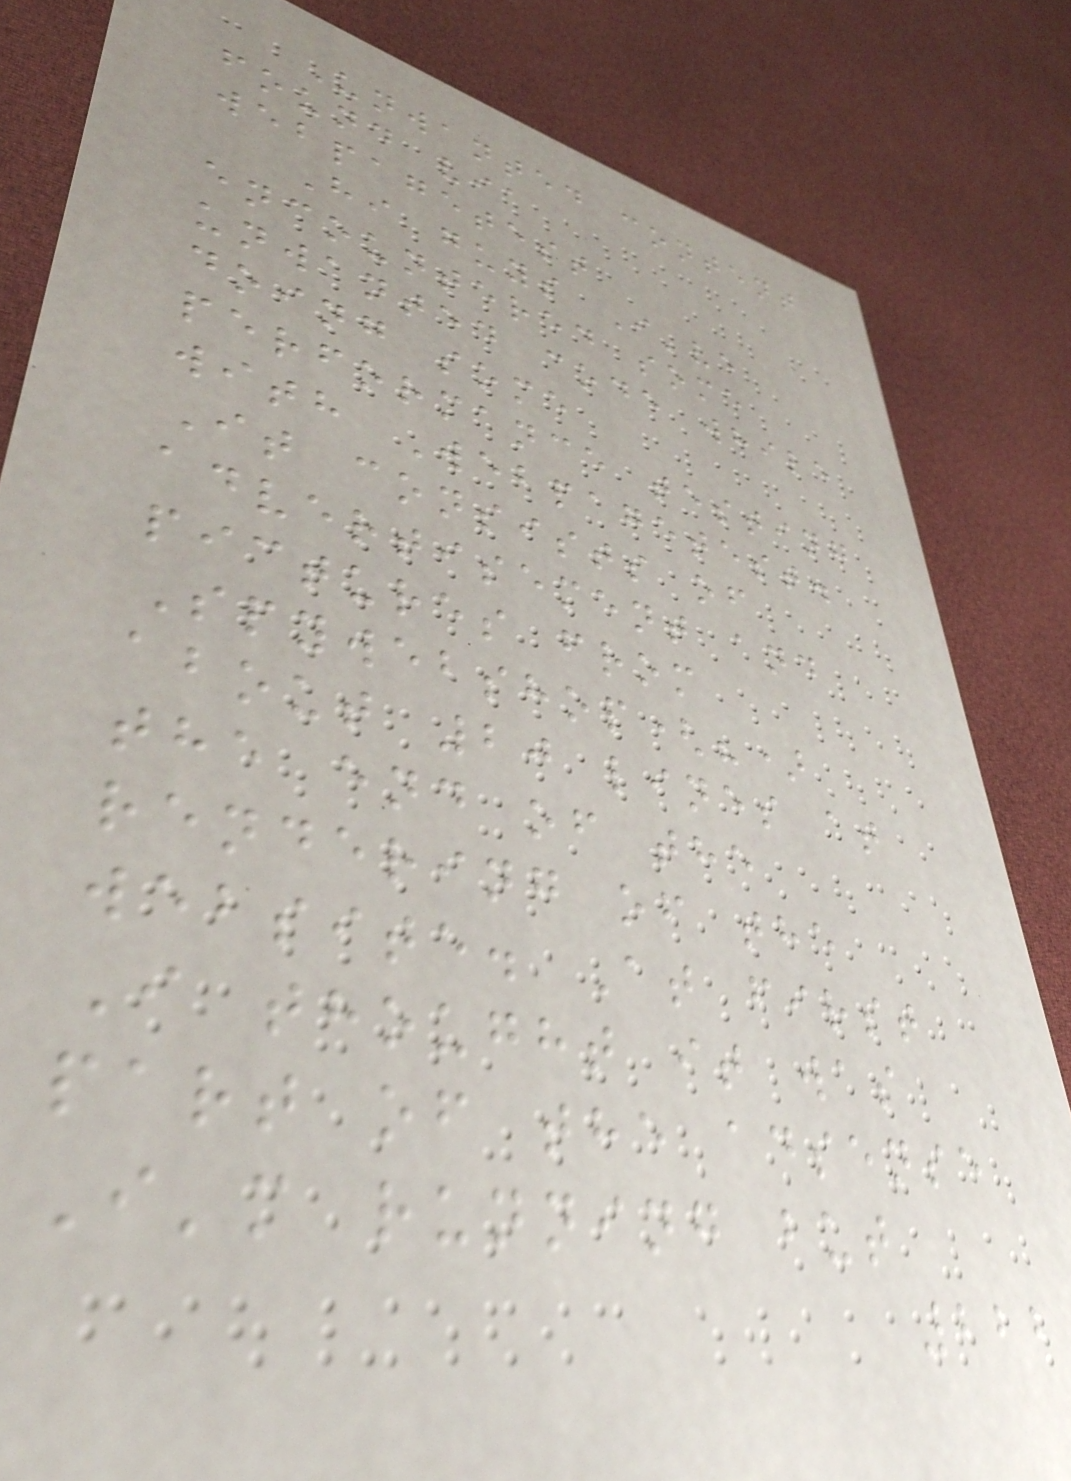Unwanted content
found via
webpagetest
Hi guys I've
encountered some
unwanted code while
doing some
performance testing
with Webpagetest.
It consists of
advertisement and
pictures from
Spywebshop(?)
about 20 lines at
the end of the
rendering of the
website. At first
I thought it was
part of the adsense
I'm running but
222
